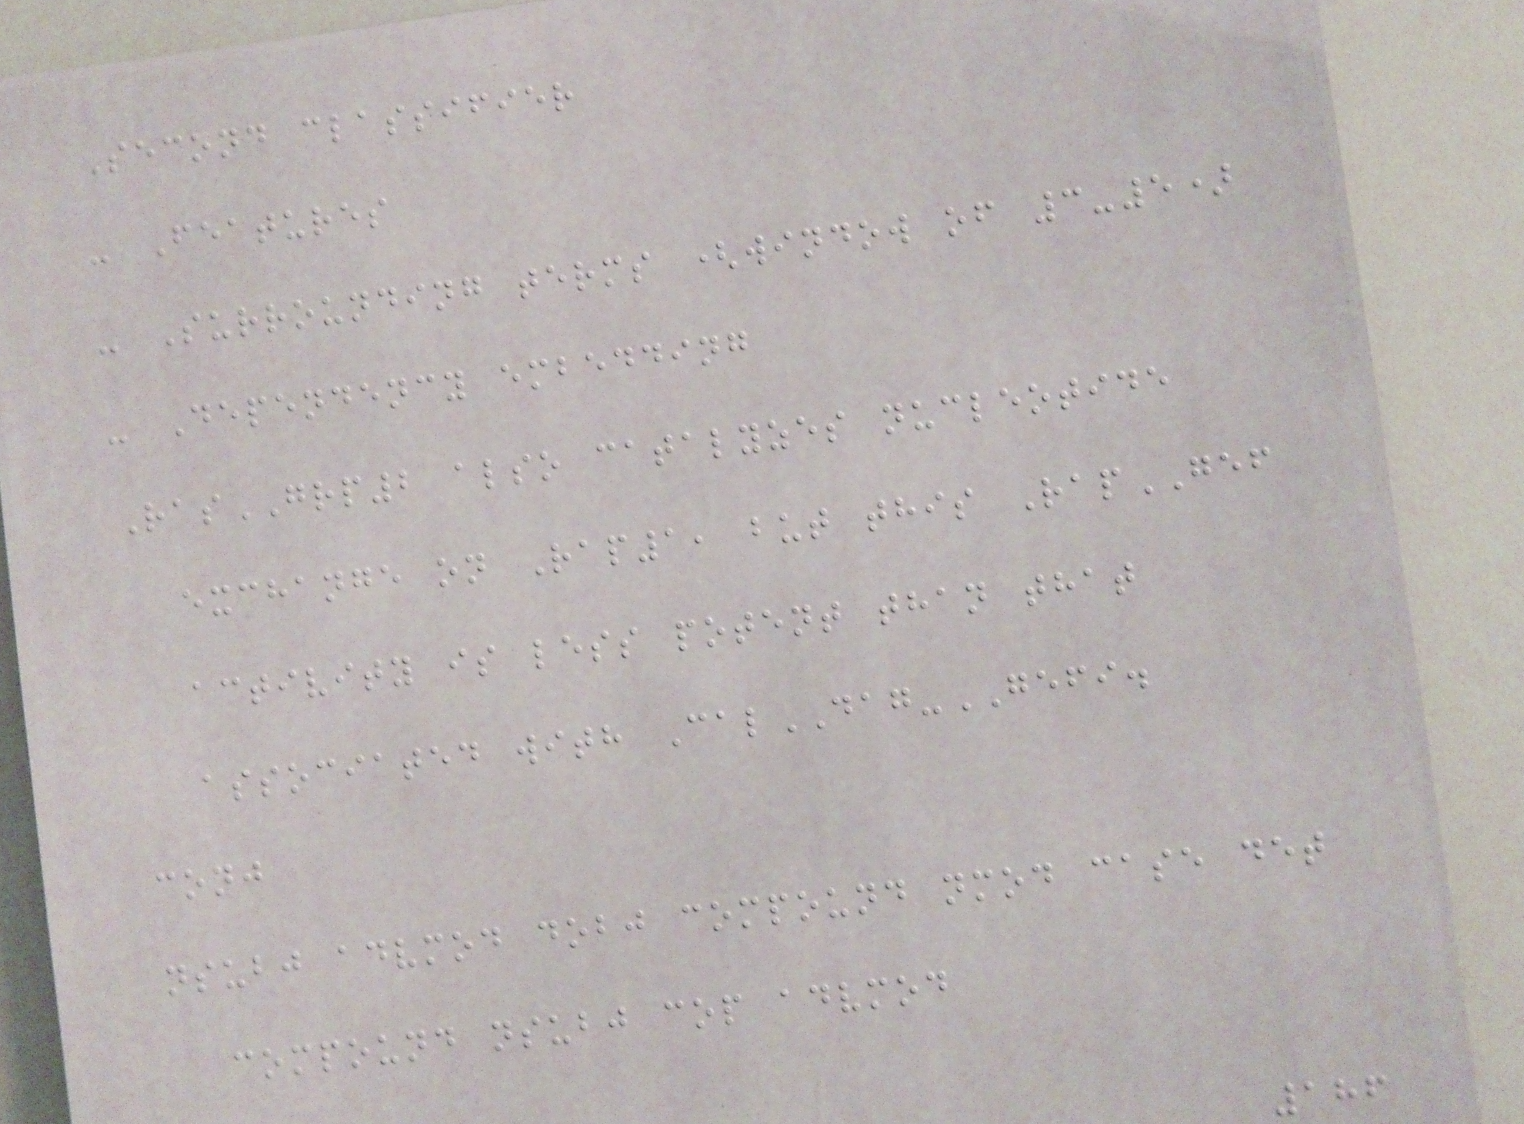Second classifier
- Features
- Surrounding terms (window of 3-5)
- Dependency embedding
RasGRP2 also catalyzes nucleotide
exchange on Rap1, but this RapGEF
activity is less potent than that
associated with CalDAG-GEFI.
conj
nsubj advmod dobj compound nmod case det
compound nsubj cop advmod
186
